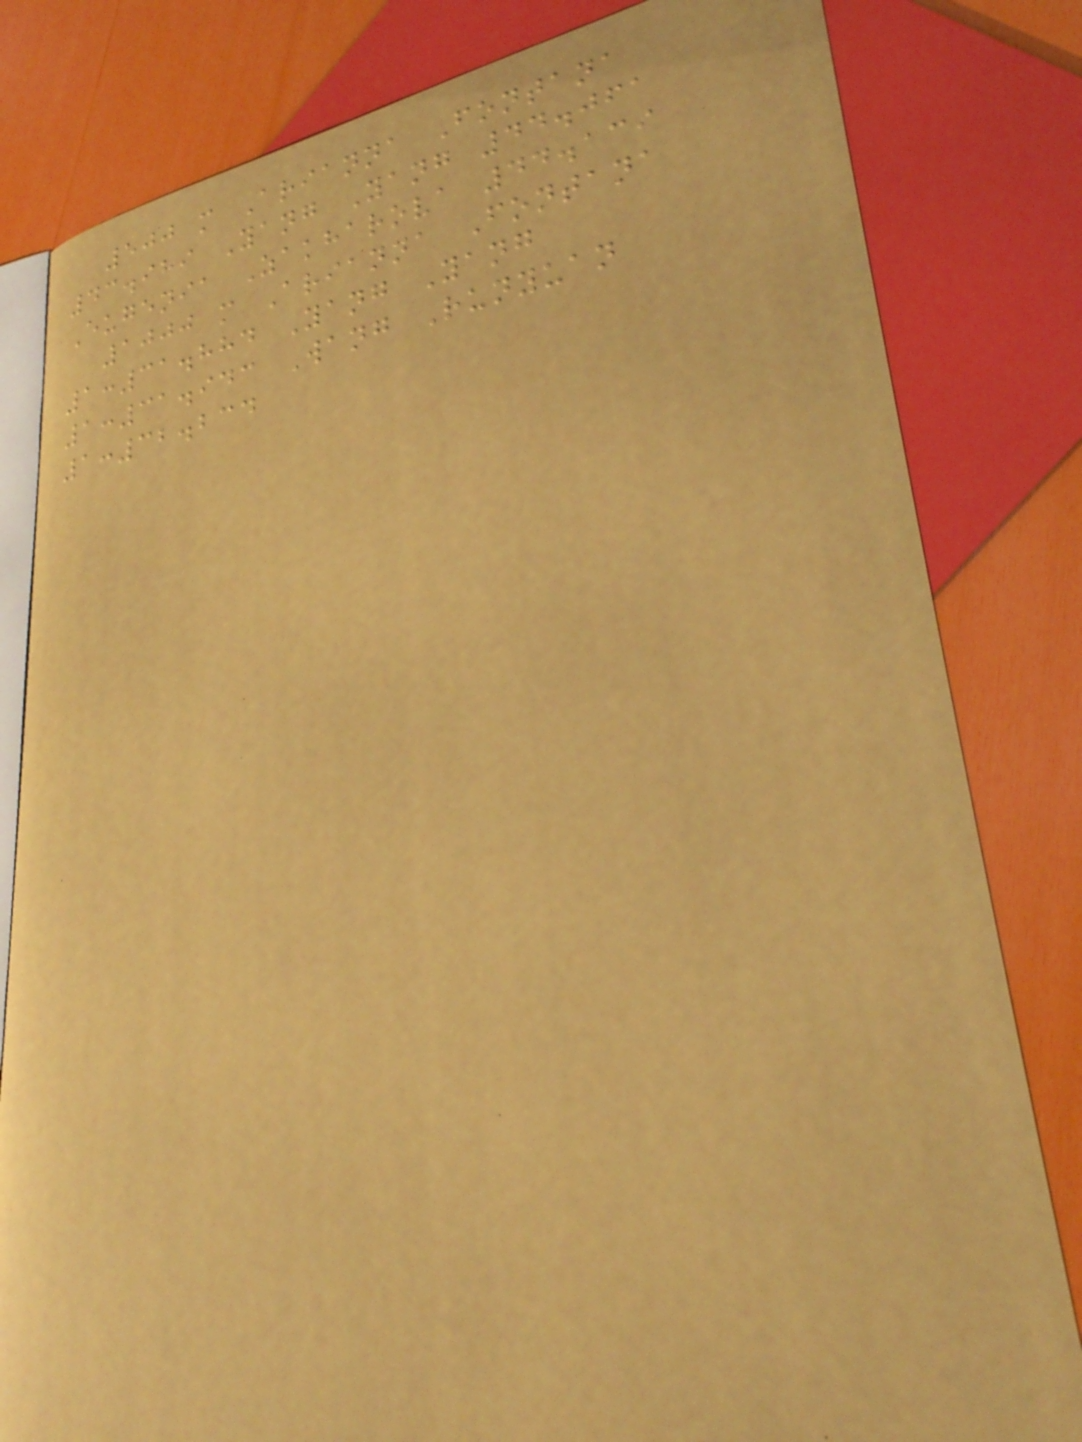500 m Arianna Fontana
43.989 Yang Yang 44.061
Eugenia Zakharova 44.139
1000 m Arianna Fontana
1:31.884 Yang Yang
1:31.943 Wang Runyuan
1:32.234
